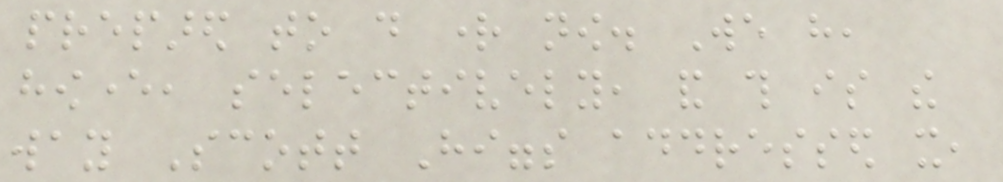prepared to do right now. We have,
however, selectively, and this is the
way Scott Higgs addressed it,
